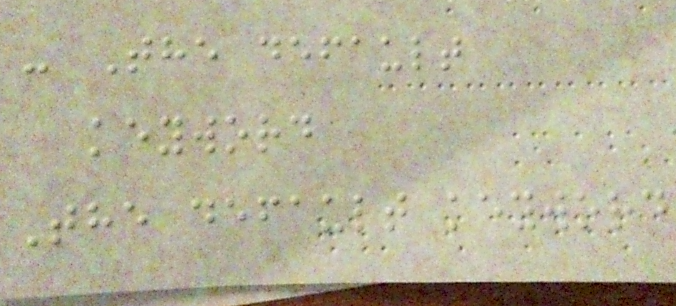- The default
keyword
The default keyword
